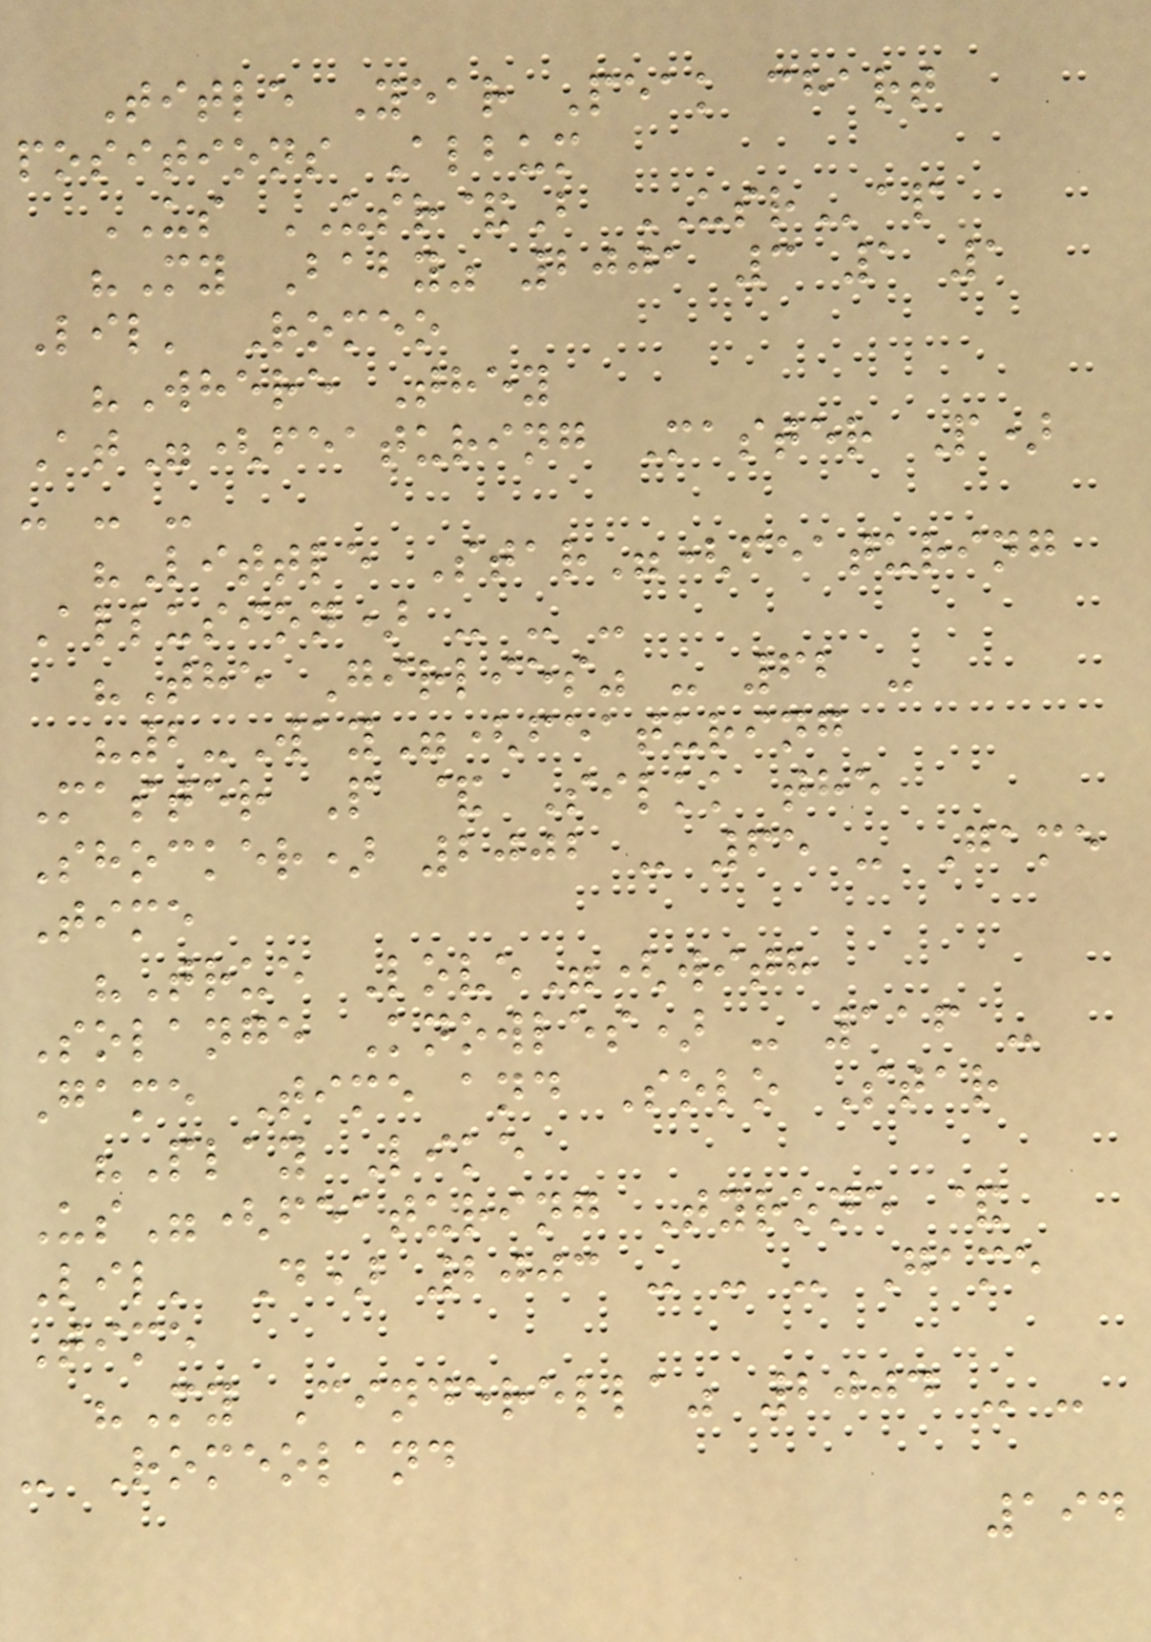Title Year Peak chart
positions Album
US USR&B USRap
"My Baby" 2001 3 1 1
Lil' Romeo
"Where They
At"(featuring Master P)
- - -
"Little Star"(featuring
Allusion) - - -
"The Girlies" - 62 -
"2-Way"(featuring
Master P & Silkk the
Shocker) 2002 - 65 - Game
Time
"True Love"(with
Solange Knowles) - 116 -
Game Time and Solo Star
"Play Like
Us"(featuring Tyrone &
Lil' D) 2003 - - - Game
Time
"My Cinderella" 2004 - -
- Romeoland
194
